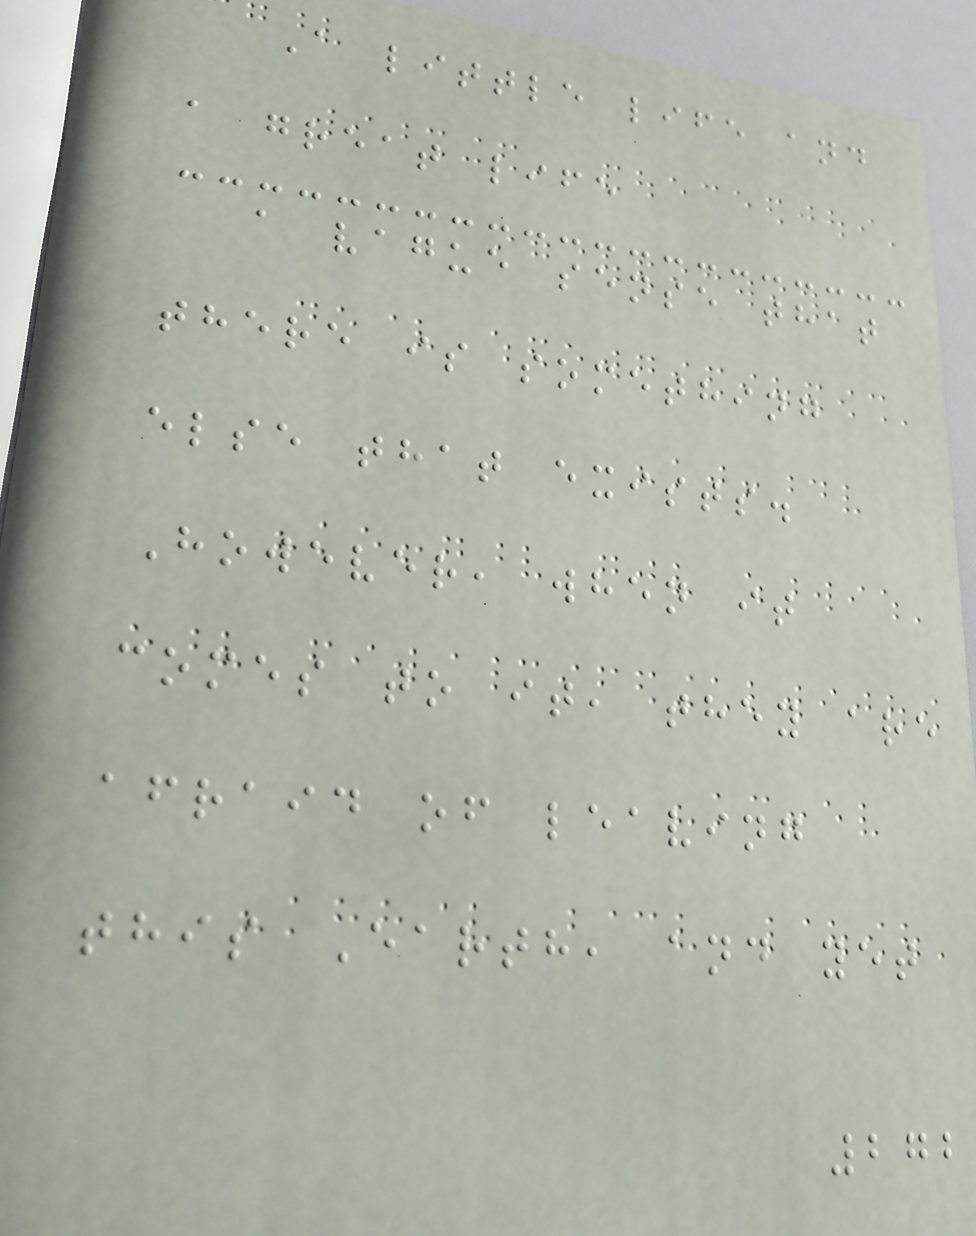A little life and
a great life
a vague sense that
there is something
else that exists.
However, when it
comes to it, they are
afraid of leaving
this Earth, and yet
272
